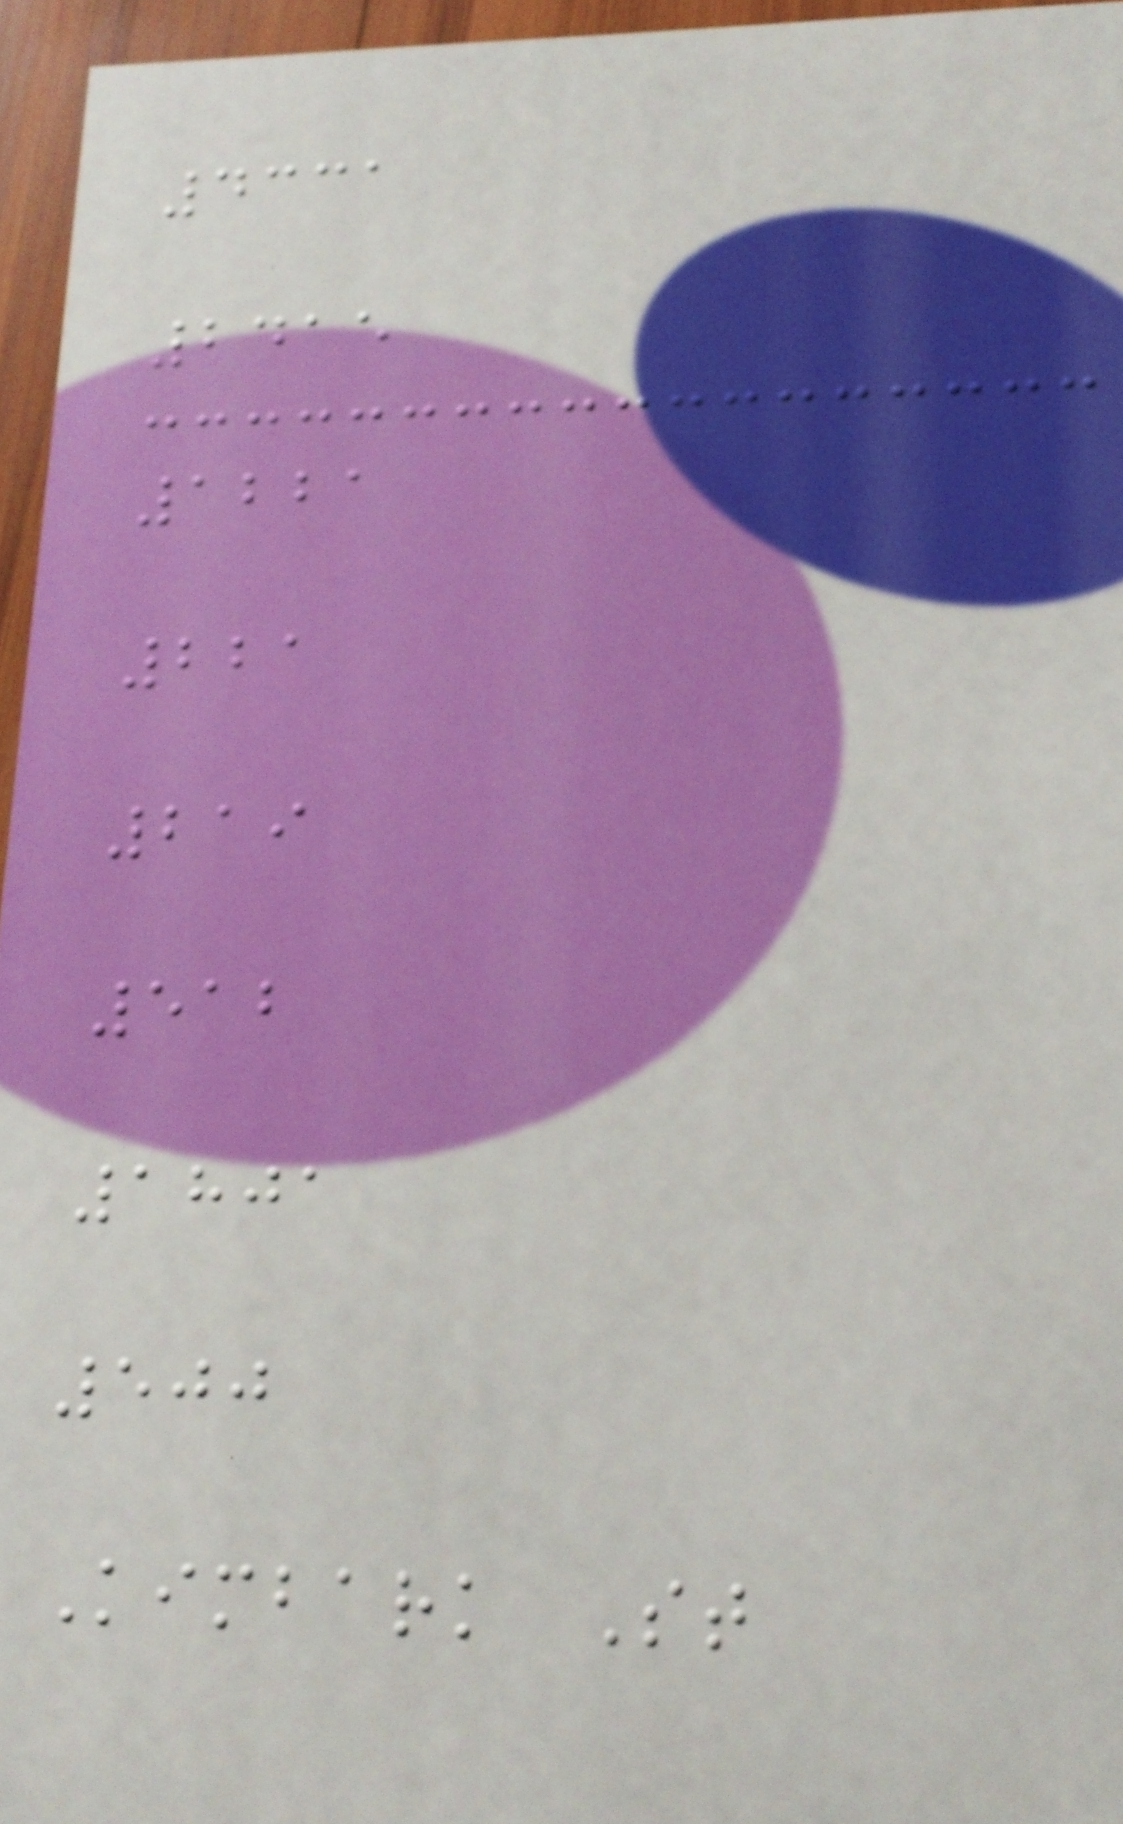4331
2415
1221
221
219
512
1801
500
Kimbark St
